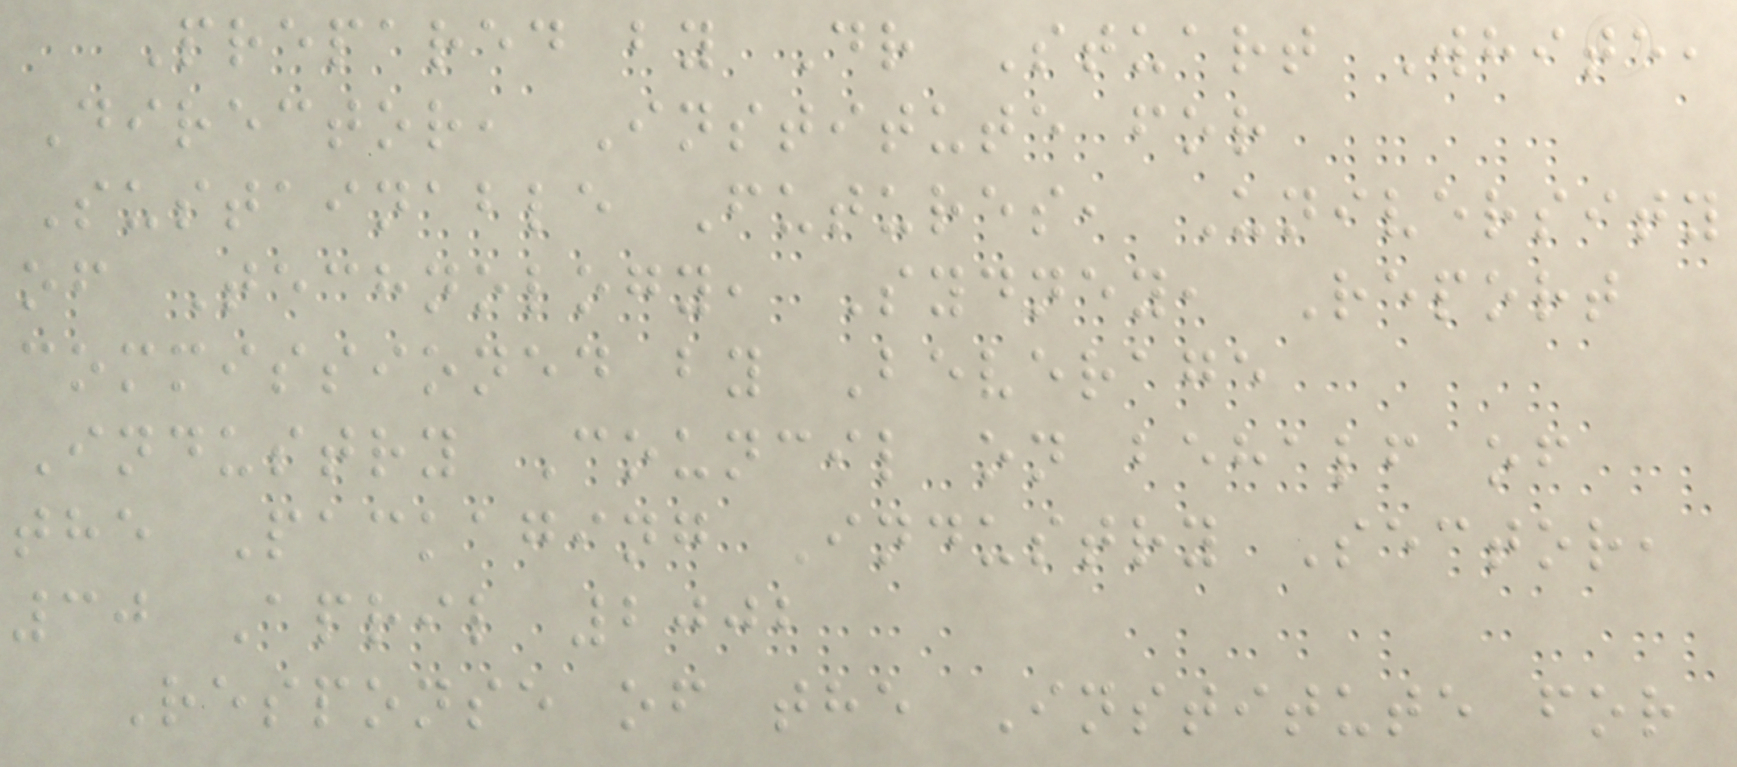Prepared by Dr Stuart White,
Director, Institute for
Sustainable Futures, University
of Technology, Sydney, Report
commissioned by Beverage
Industry Council on behalf of
the Packaging Industry Sector,
30 April 2002
Response of the Institute for
